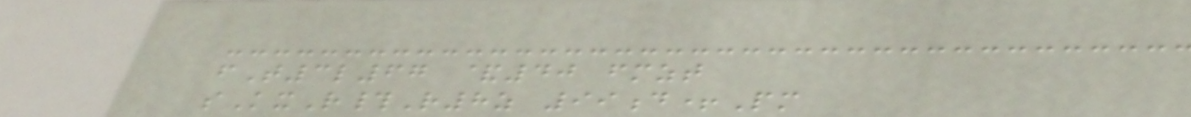fT3l67 &40 fmzt
sKxR#R8z 99d+Pm
